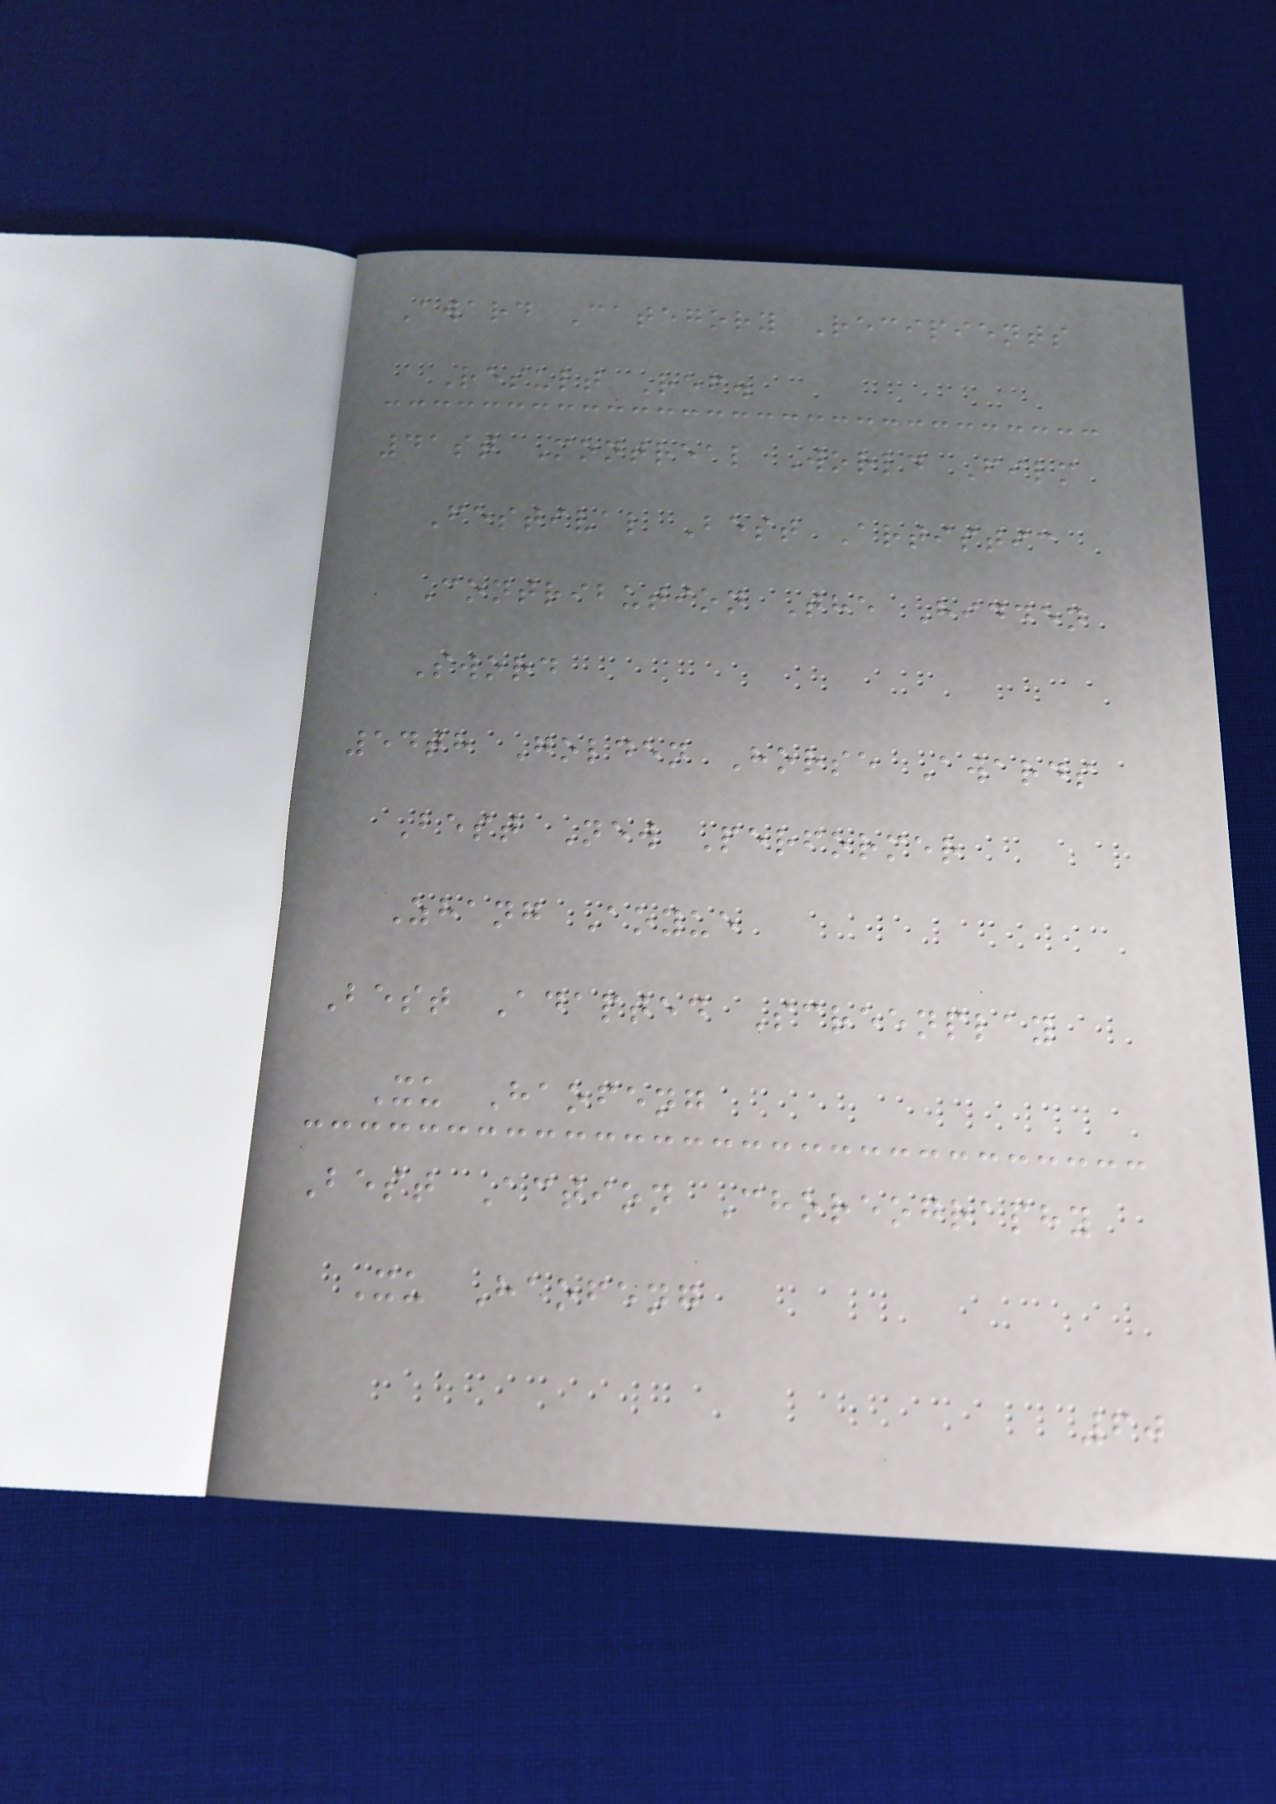Award Category Recipients
Result Ref.
41st Montreal World Film
Festival Best Artistic
Contribution The Hidden
Sword
54th Golden Horse Awards
Best New Performer
Zhang Aoyue
Best Adapted Screenplay
Xu Haofeng
Best Action Choreography
Xu Haofeng
60
